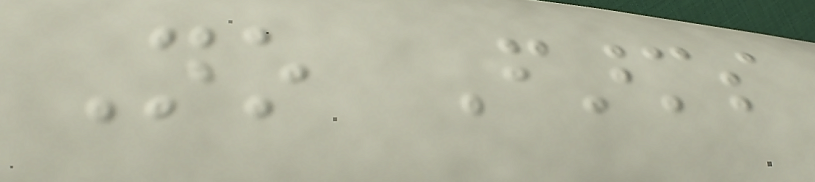No Farms
